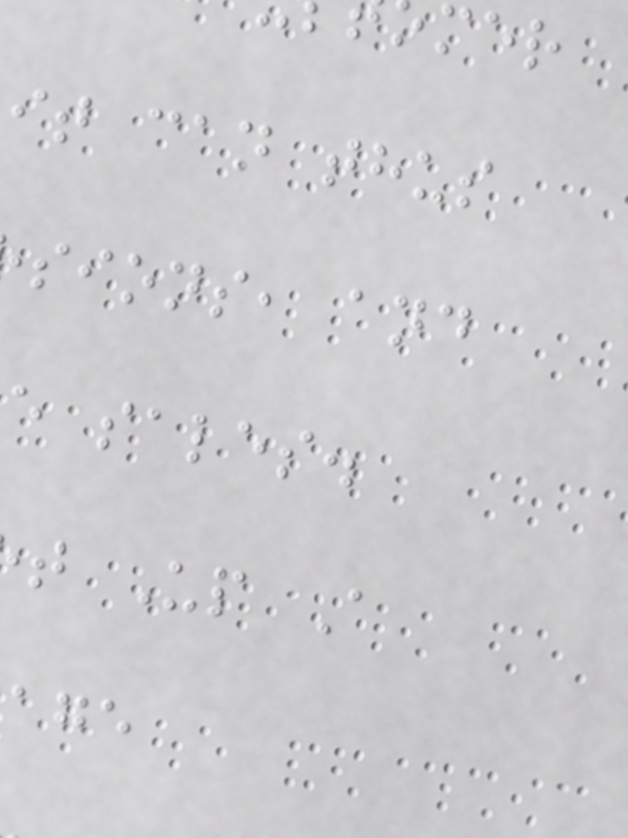it can thus
sions, and
e sales.
t Up A
